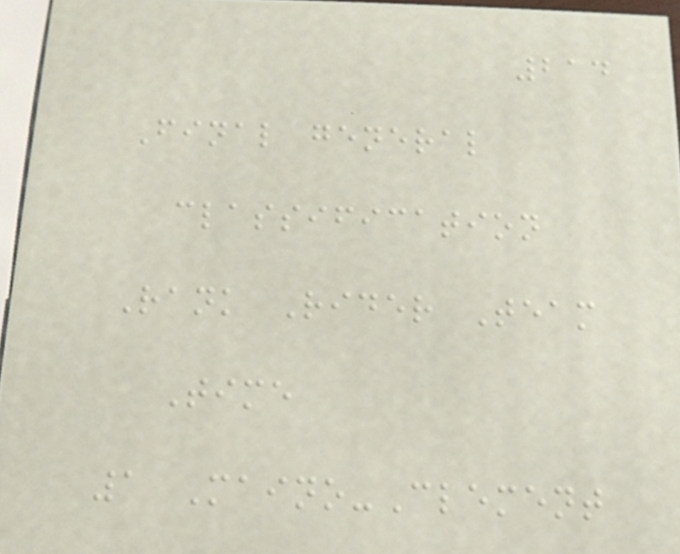214
Final general
classification
Rank Rider Team
Time
1 Maino-Clement
